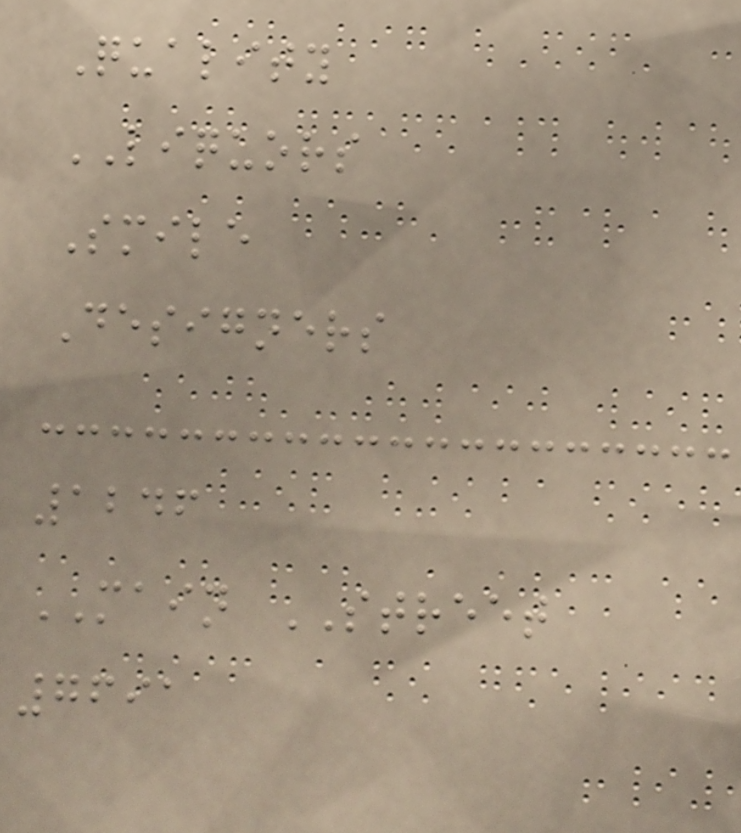Quality
LIQUORS
Smile
Designers
1246
MAIN STREET
7691
